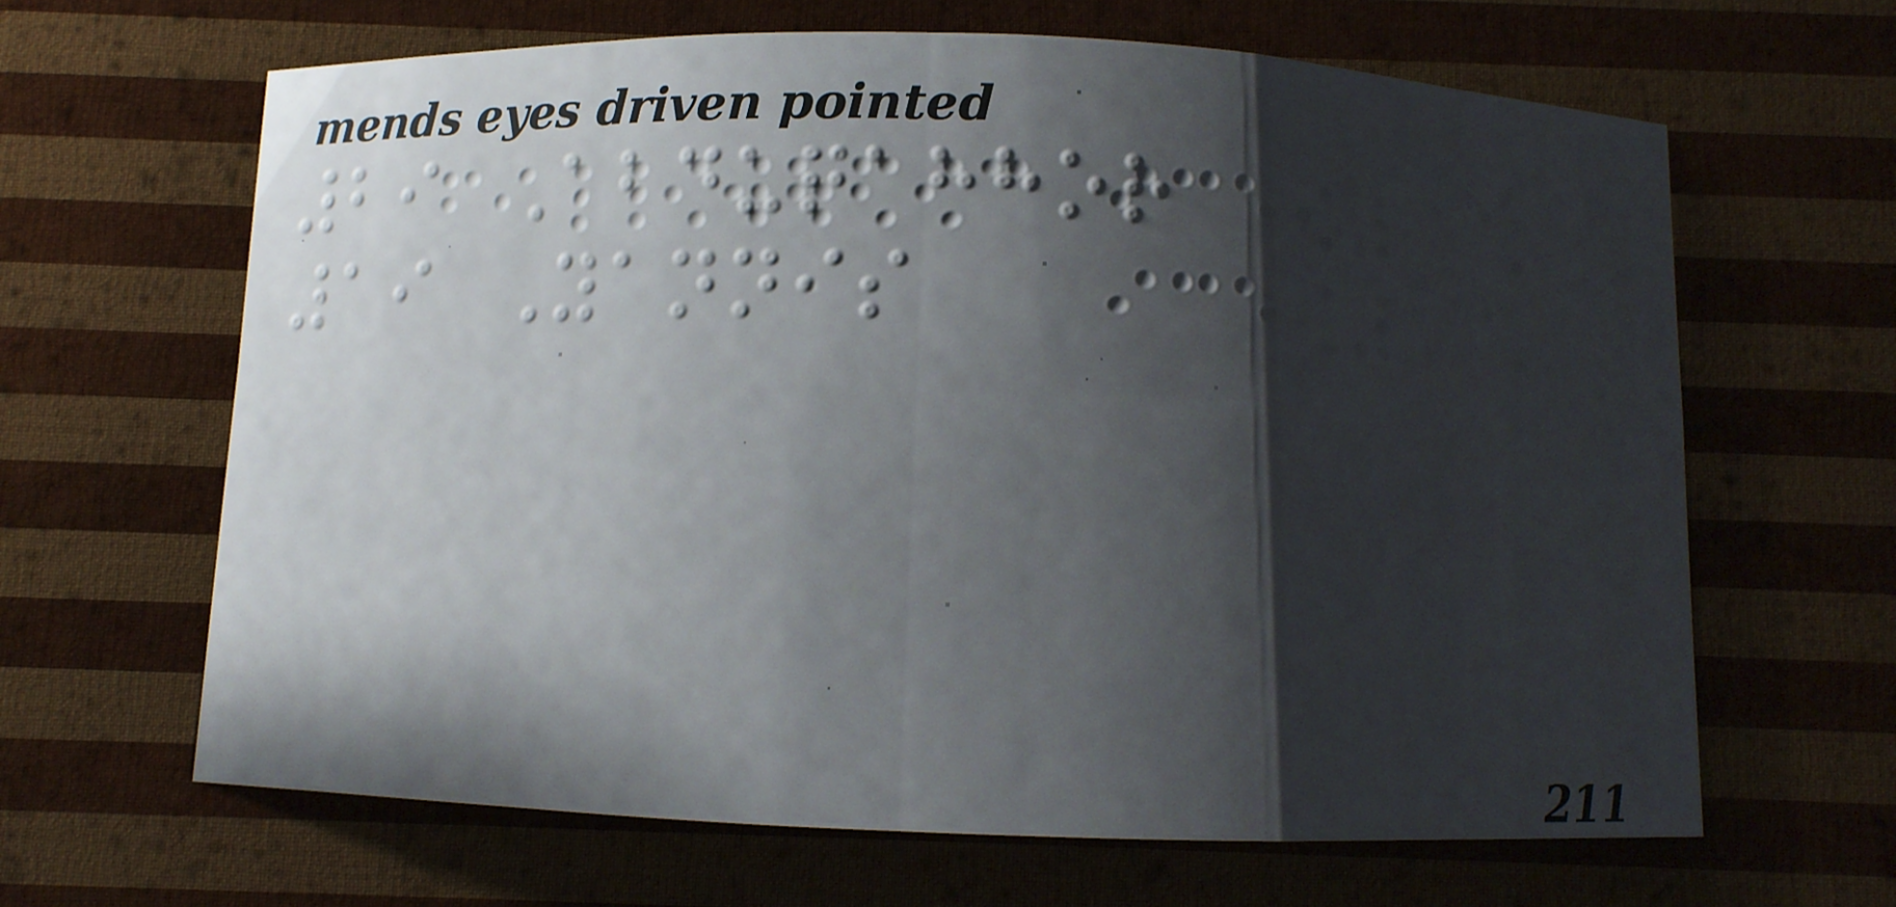29 Abduqahhor
19 Yannis
